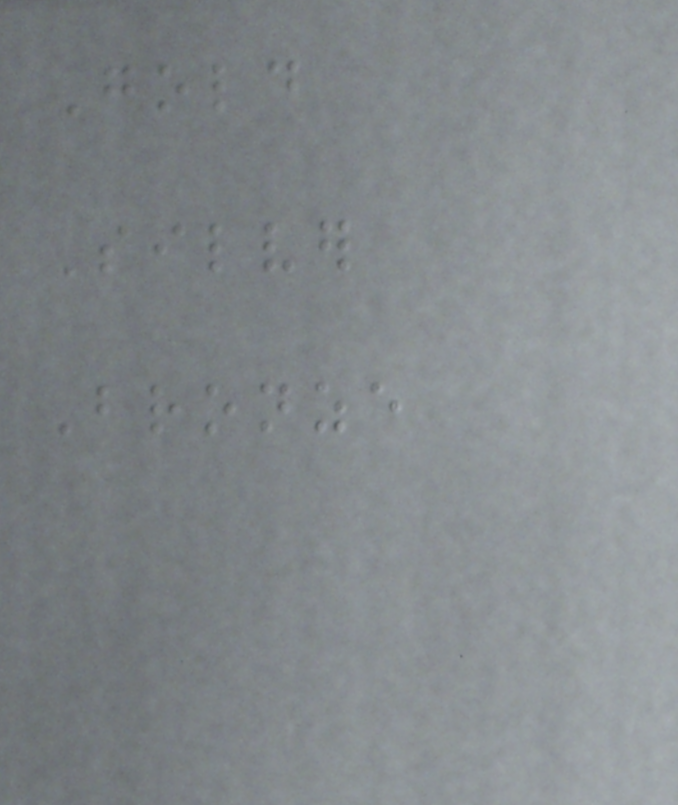Gold
Silver
Bronze
